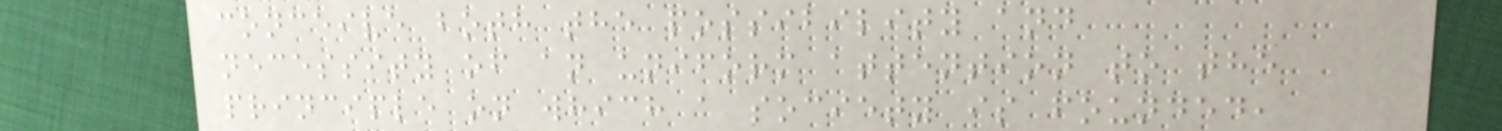conceive both the possibility and
necessity of an uniform attention to the
principle on which a society is founded,
